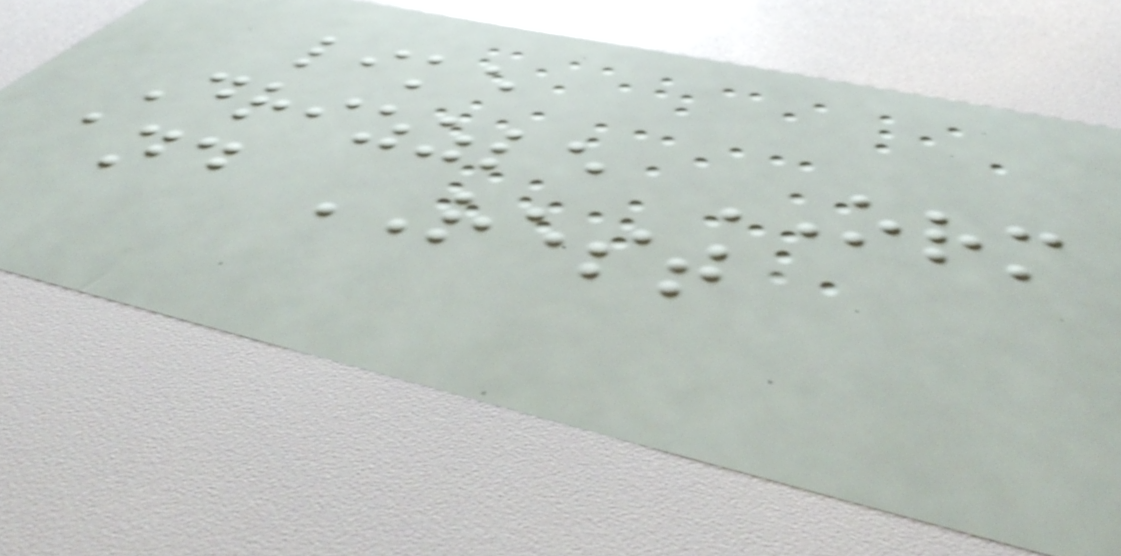like
Drizzle ORM
and REST
